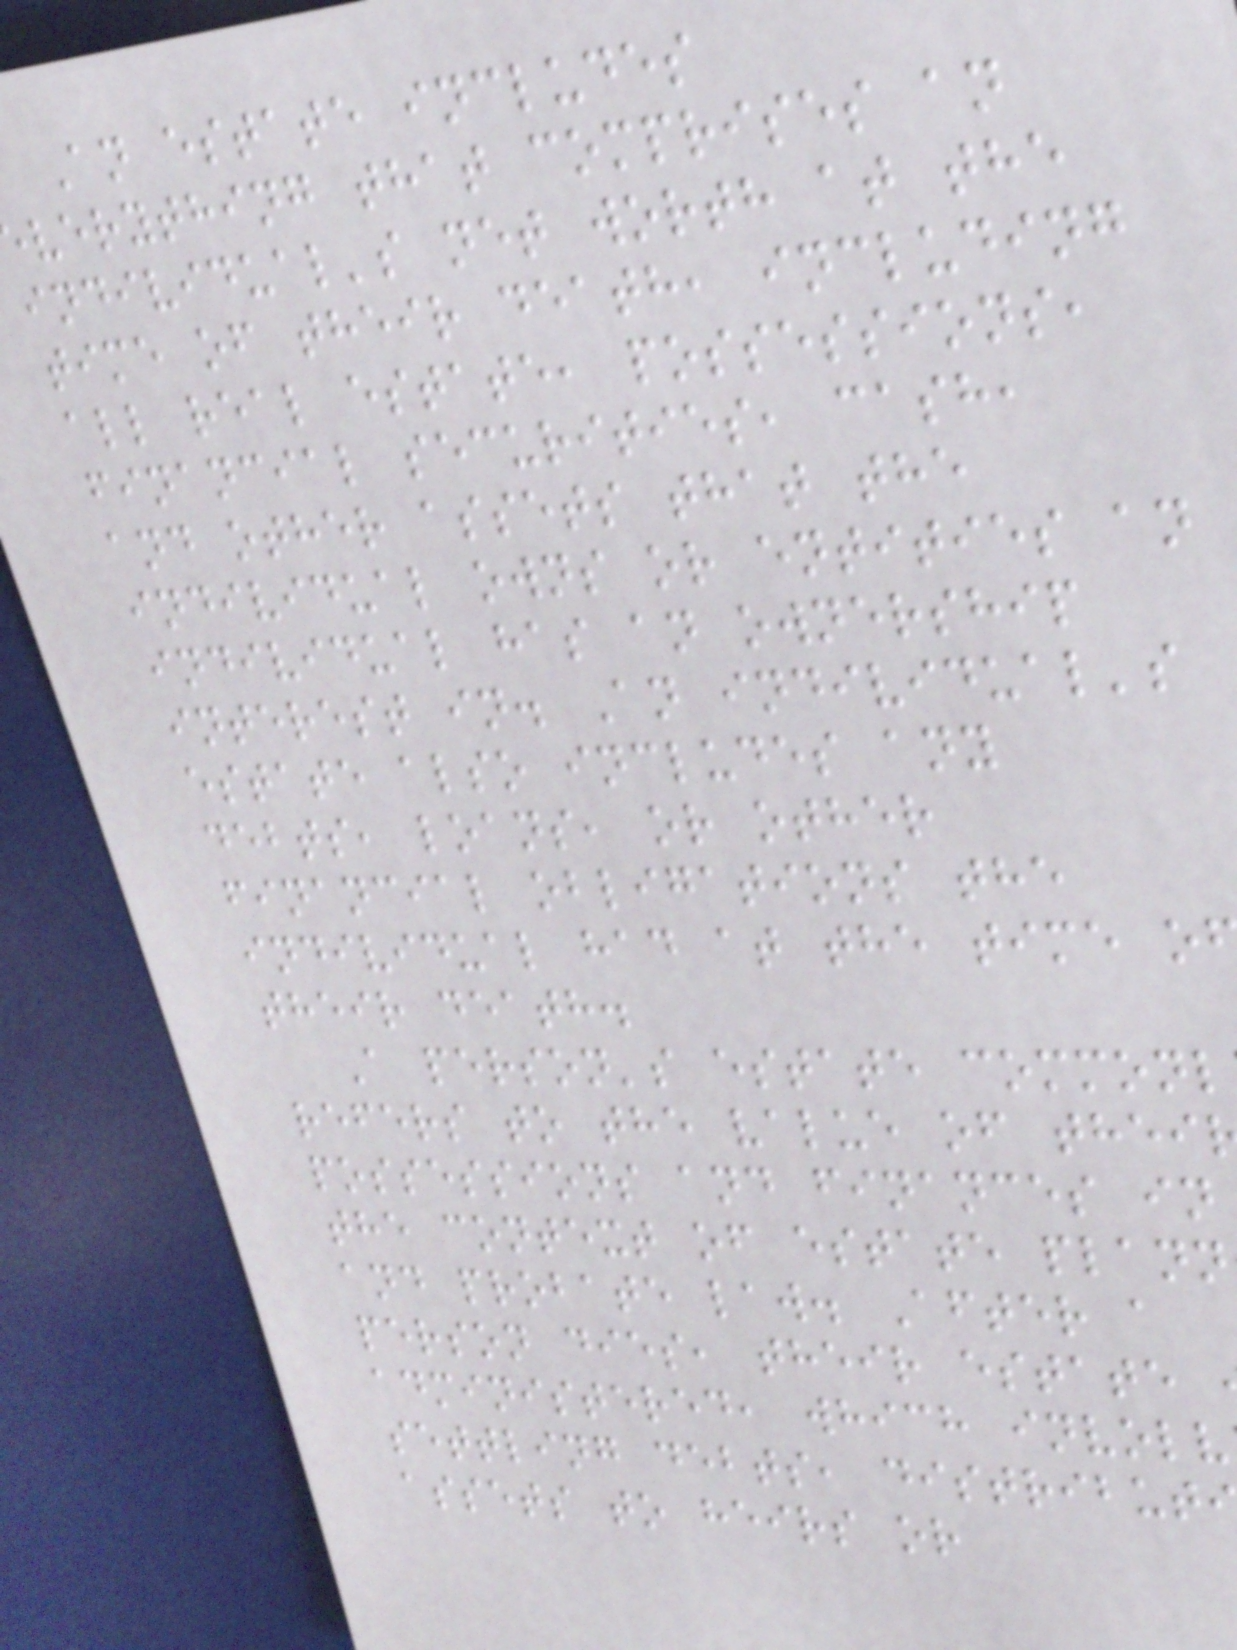An estate includes
verything that comprises an
individual's net worth at the
time of their death, including
all real estate, possessions,
financial securities, cash,
and other assets that the
individual owns or entities an
individual has an ownership
interest in. An individual's
estate also includes any
debts, loans, or other
financial obligations the
individual had at the time o
their death.
A person's estate commonl
refers to the value of thei
possessions and finances in
the context of estate plann
and probate law. After a
person dies, their estate
administered, which involv
settling debts, distribut
assets to heirs or
